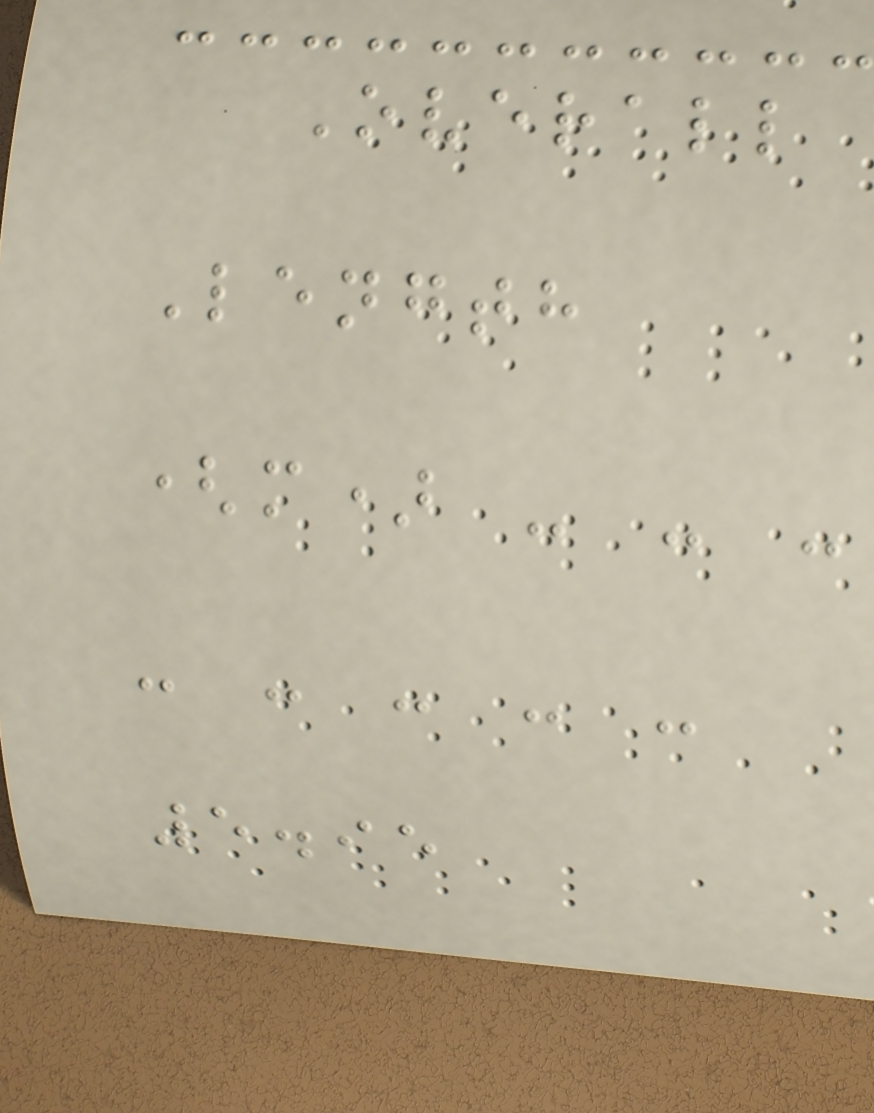Overall
Length
(m) - - -
- - - - -
5.95
